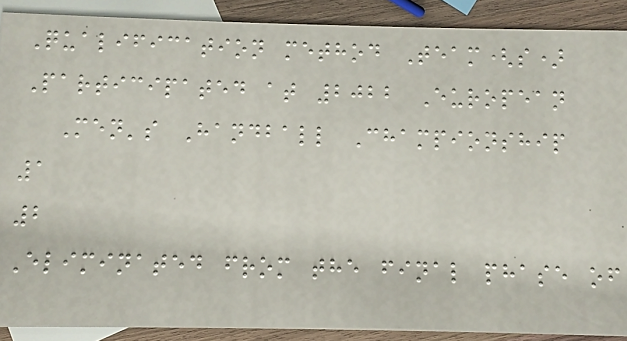Qualification method Team(s)
Participated at 2022 European
Men's Handball Championship
1
2
Eliminated from the final phase of
